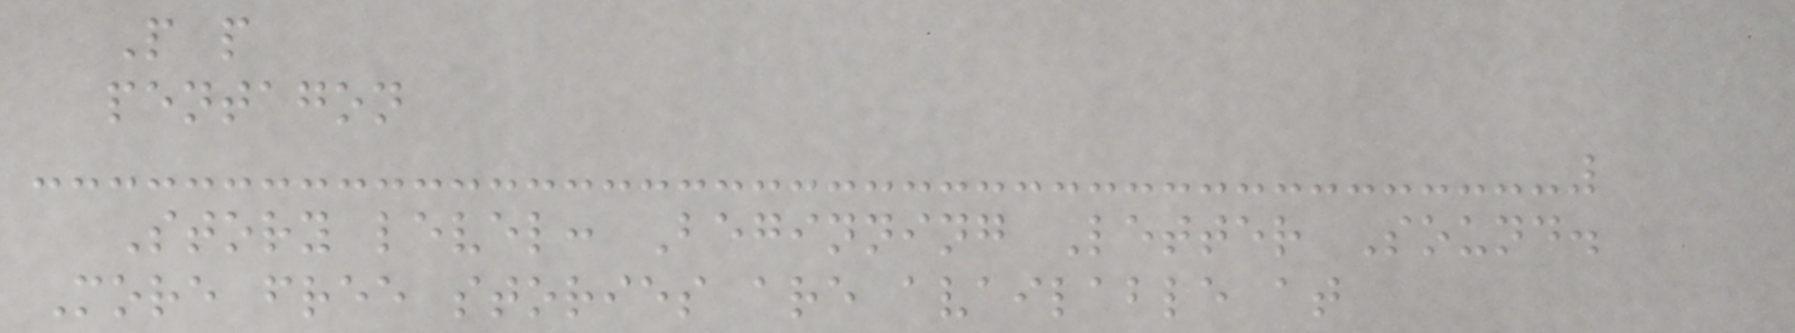P p
pentagon
Story level: Beginning Letter Sound.
More free stories are available at
